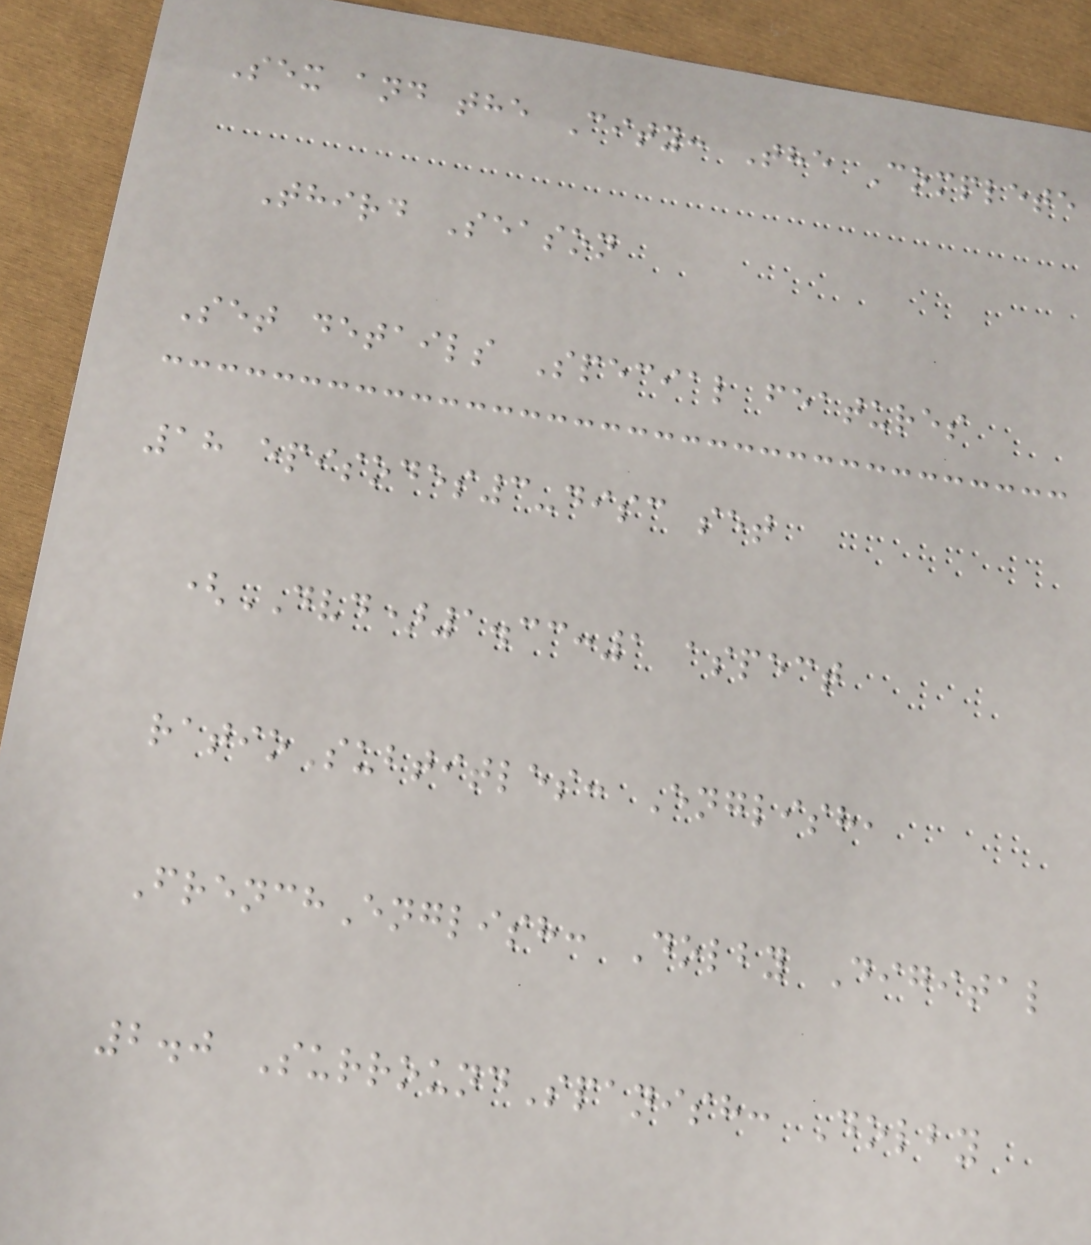Sex and the City: The Complete
Third Season
Set details Special features
18 episodes3-disc set
(DVD)1.33:1 aspect
ratioSubtitles: English,
FrenchEnglish: Dolby Digital
2.0 SurroundSpanish: Dolby
